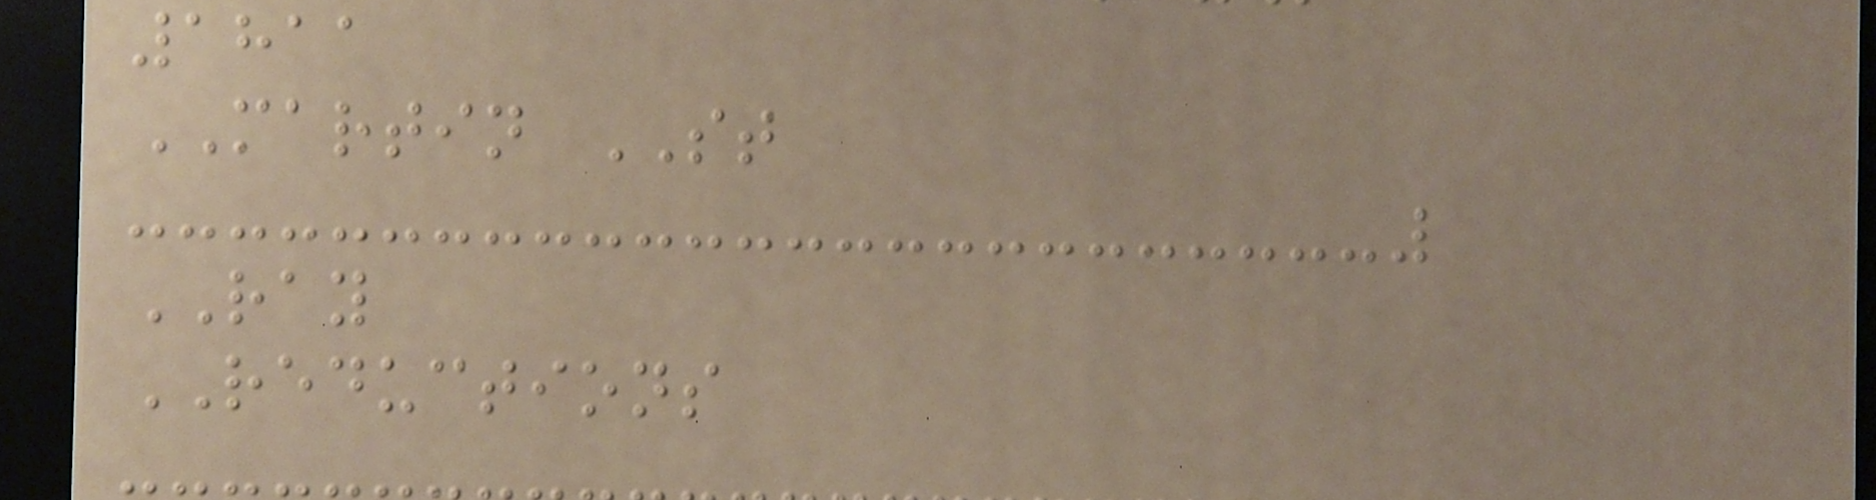1811
MARTIN ST
RAY
REDUCTIONS
